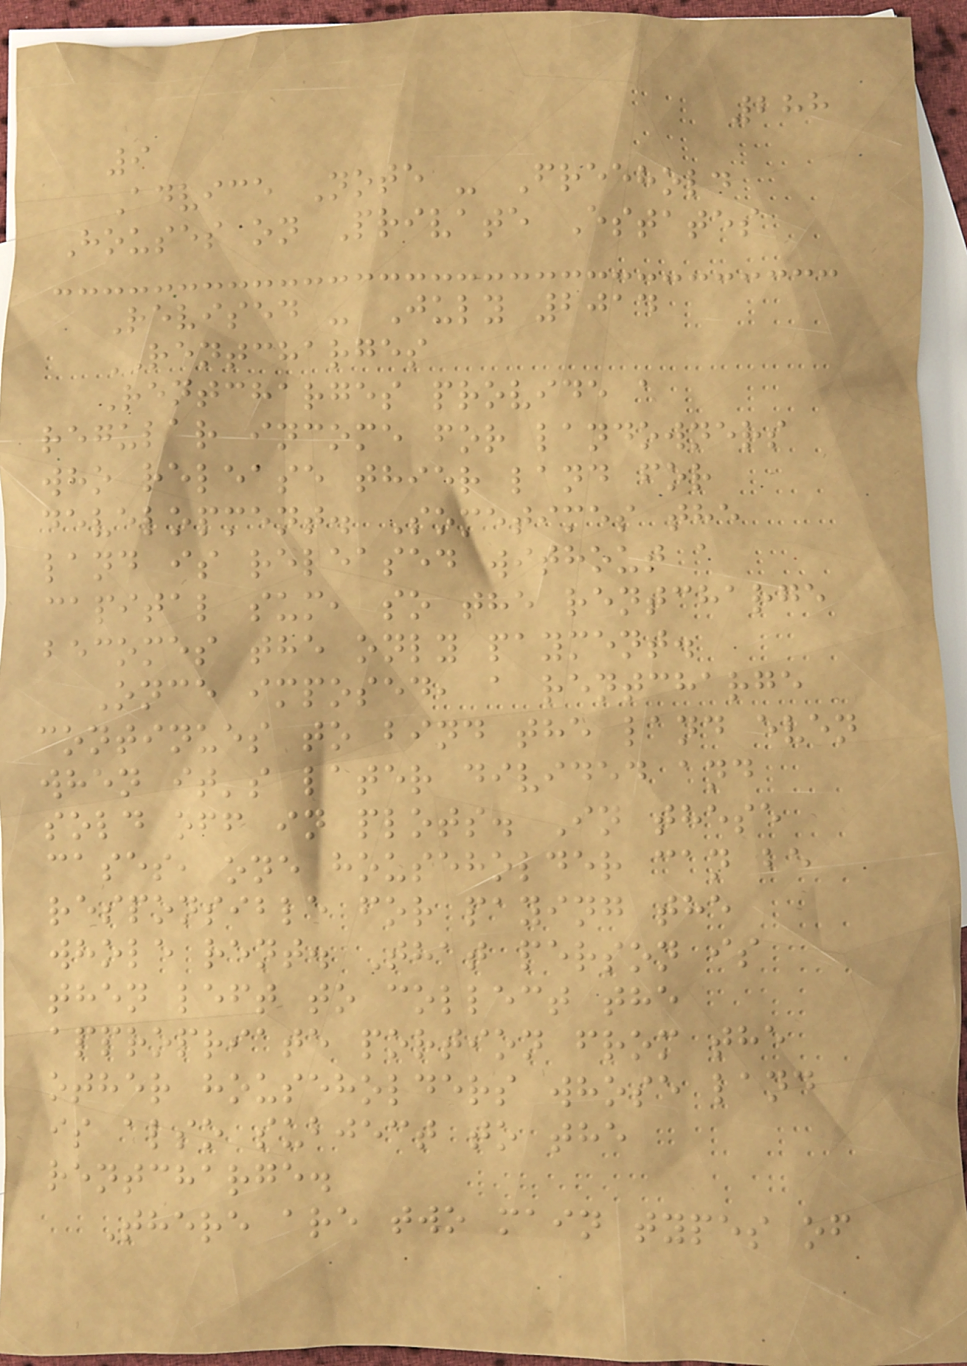288
9
Advice Note - Freehold
Houses on Private Estates
Revised - July 2014
RENTCHARGES
Rentcharges provide a
regular income for landowners
who release thier land for
development. Sometimes the
land is released without a
capital sum, so the rentcharge
becomes the only payment.
Once imposed, a rentcharge
continues to bind the land even
when it's later divided and
sold off in plots. In these
cases, one householder can be
responsible for paying the
whole rent. That person is
then left to collect the
appropriate portion from the
other householders whose land
is also subject to the
rentcharge.
There are two main types of
